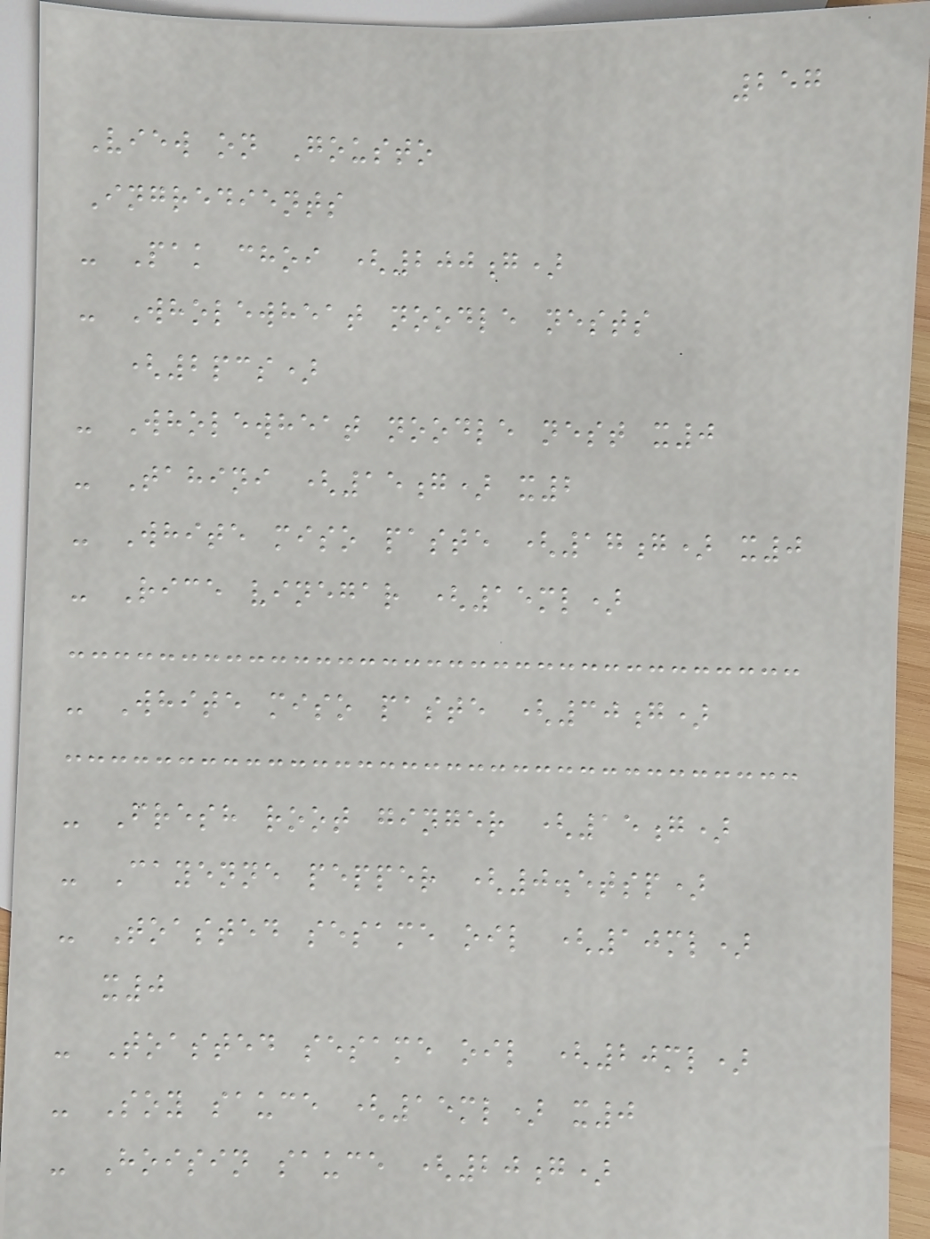257
View on Gousto
Ingredients
- Pak choi (200g)
- Wholewheat noodle nests
(2pcs)
- Wholewheat noodle nest x0
- Tahini (15g) x2
- White miso paste (17g) x0
- Rice vinegar (15ml)
- White miso paste (30g)
- Fresh root ginger (15g)
- Cayenne pepper (0.5tsp)
- Toasted sesame oil (10ml)
x0
- Toasted sesame oil (20ml)
- Soy sauce (15ml) x0
- Hoisin sauce (20g)
